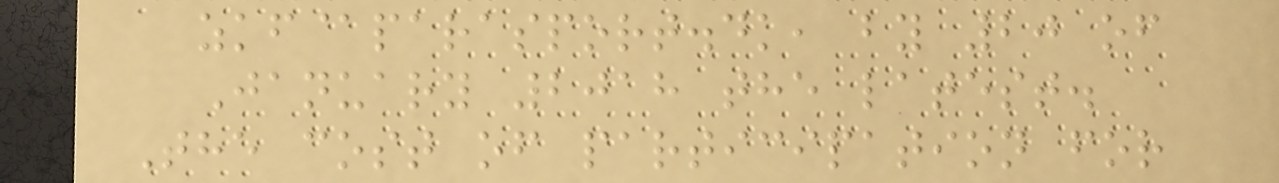zkf@parasport.dk, by 20 of
January 2018 the latest.
The cost of participation for
